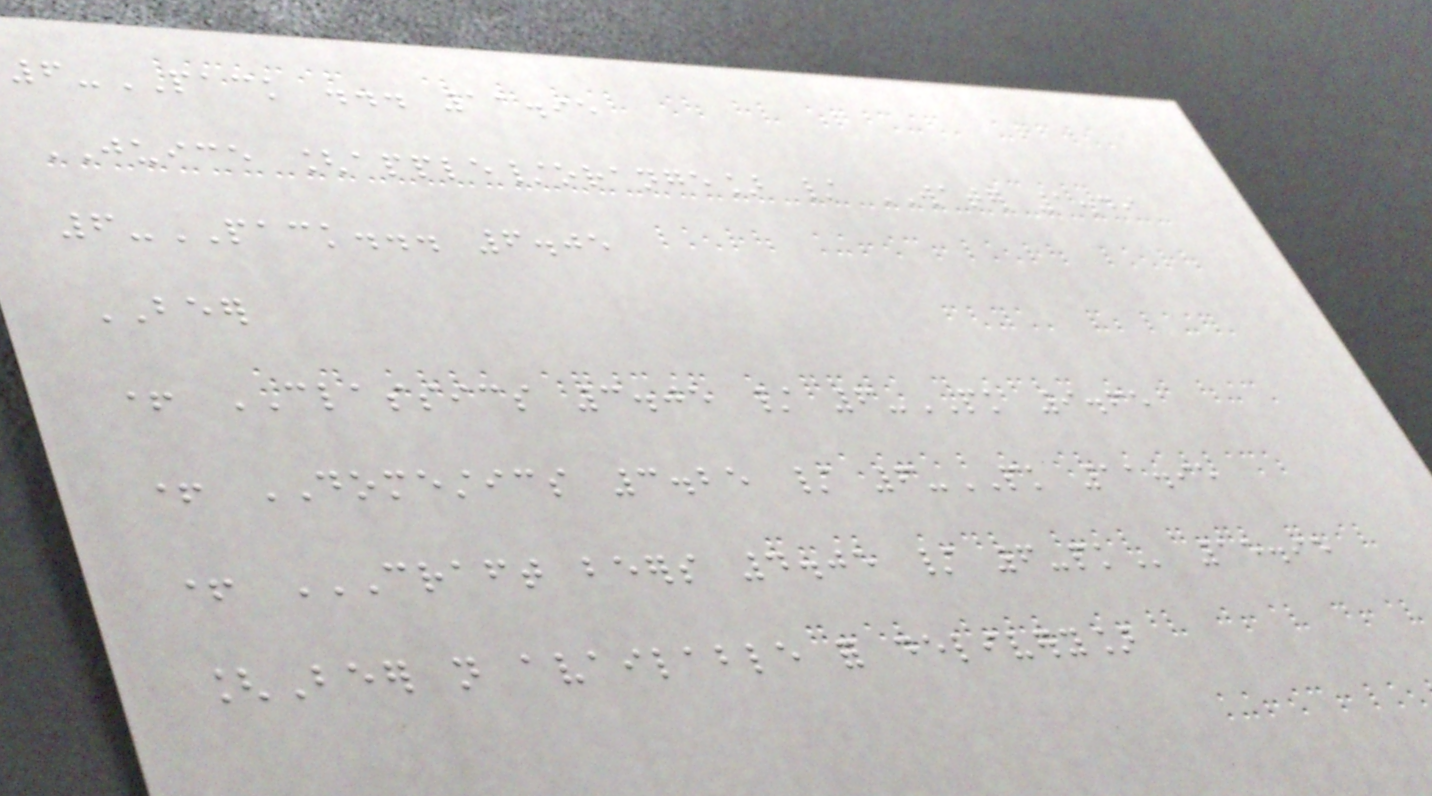6-PACK ... 11.95
JUICE [apple/orange] / WATER 1.49
6-PACK... 6.05
BEER
+ CLASSICS 3.05 / 6-PK 9.65
+ DOMESTICS 3.25 / 6-PK 11.95
+ CRAFT BEERS 4.05 / 6-PK 15.95
[Beer not available for delivery]
